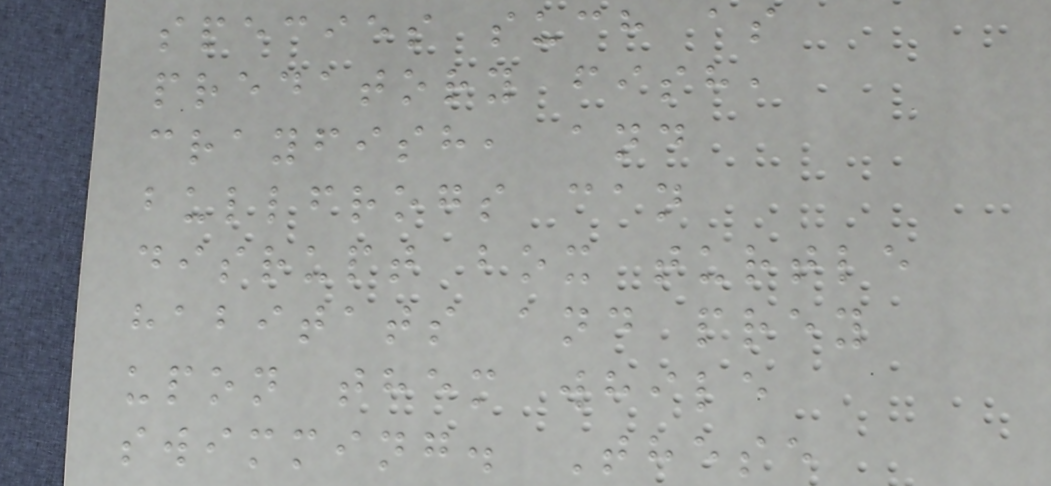species such as
predatory fish,
crayfish, and
bullfrogs can
disrupt box turtle
habitats and prey
upon them while
swimming. These
